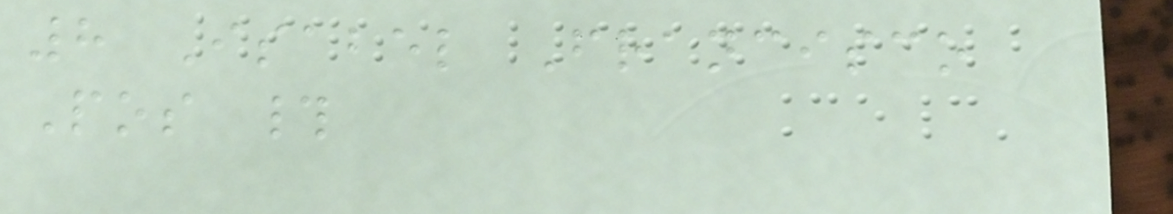8 Isabel Francisco
Pos #
